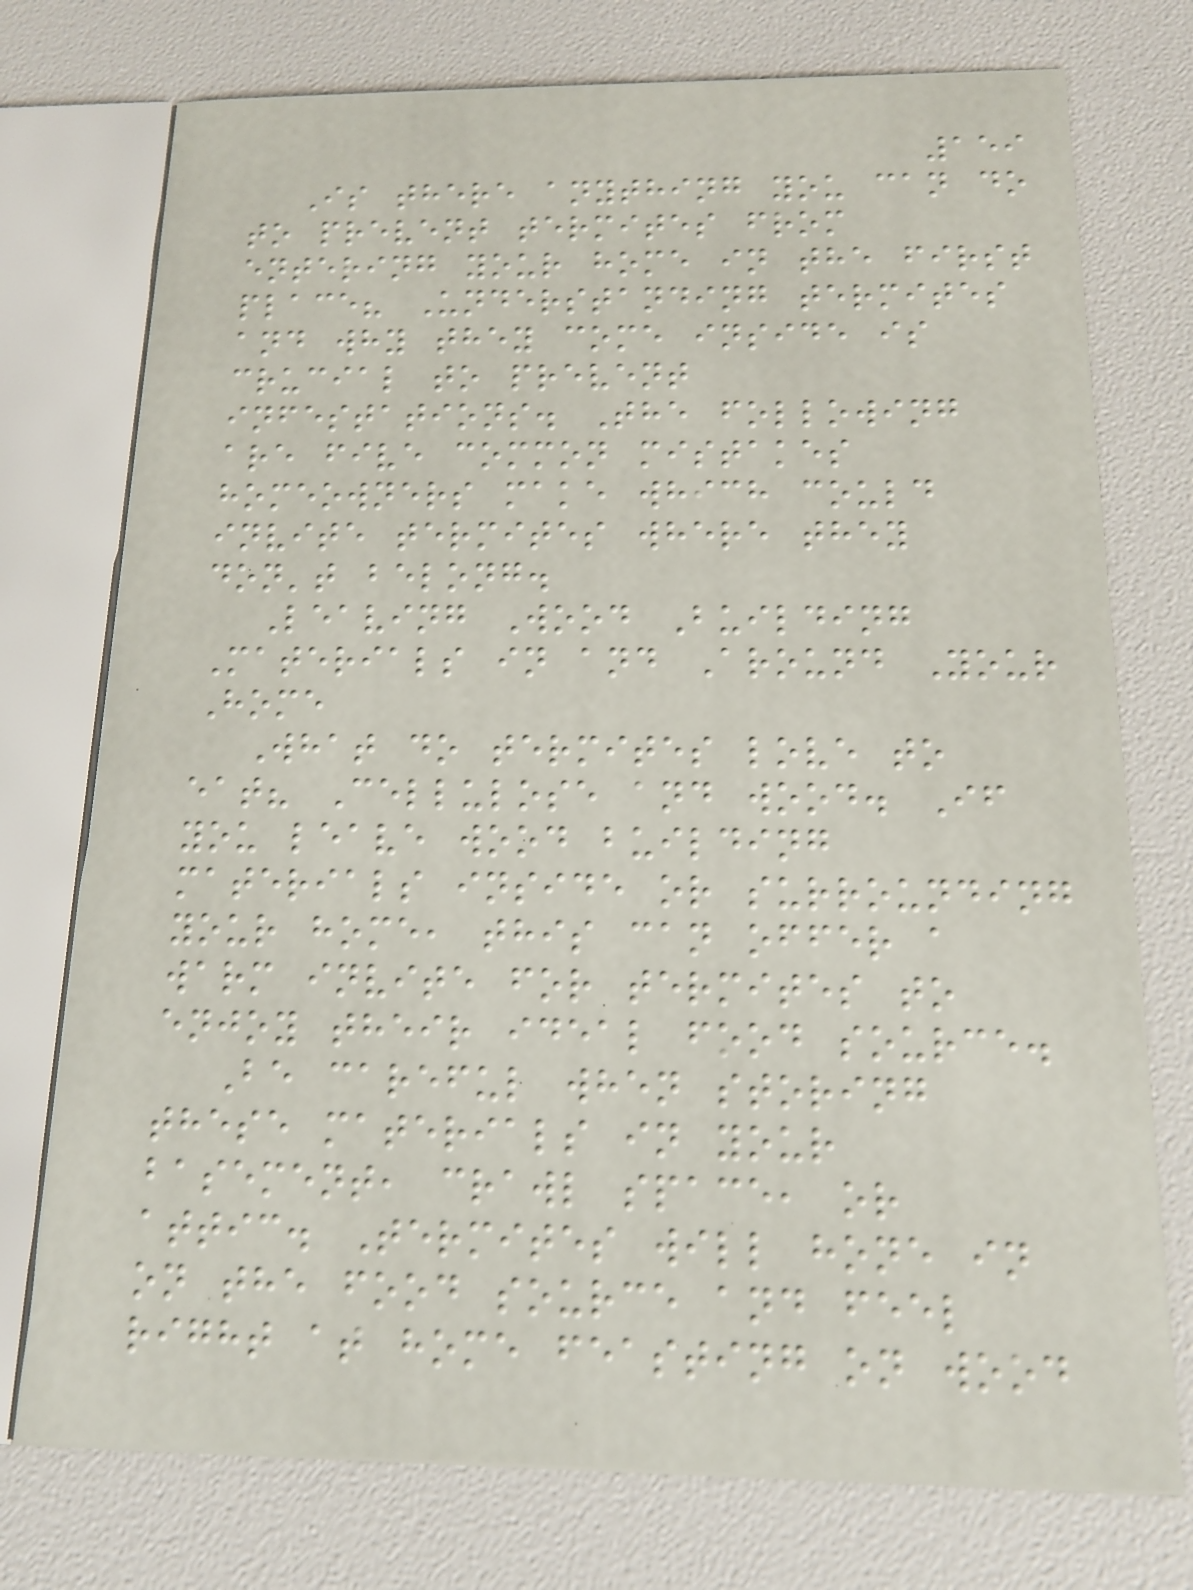159
Is there anything you can do
to prevent termites from
entering your home in the first
place? Understanding termites
and why they come inside is
crucial to prevent
infestations. The following
are five common mistakes
homeowners make which could
invite termites where they
don't belong.
Leaving Wood Building
Materials in and Around Your
Home
What do termites love to
eat? Cellulose and wood. If
you leave wood building
materials inside or surrounding
your home, this can offer a
warm invite for termites to
enjoy their ideal food source.
Be careful when storing
these materials in your
basement, crawl space, or
attic. Termites will hone in
on the food source and feel
right at home feasting on wood
